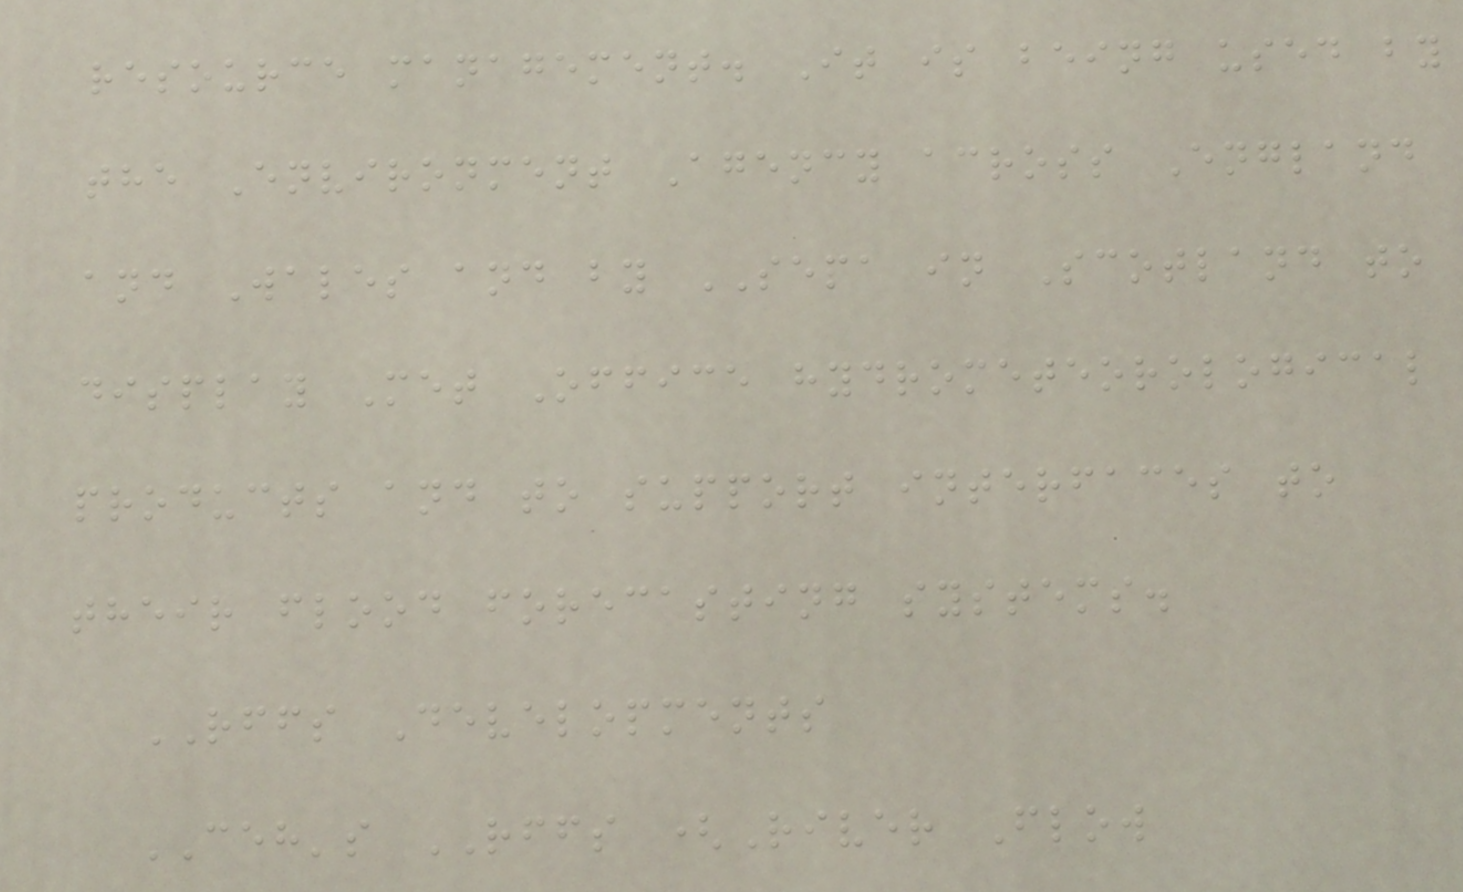resource management. It is being used by
the Environment Agency across England
and Wales and by SEPA in Scotland to
display Met Office hydrometeorological
products and to support interfaces to
their flood forecasting systems.
RFFS Developments
CEH's RFFS (River Flow
